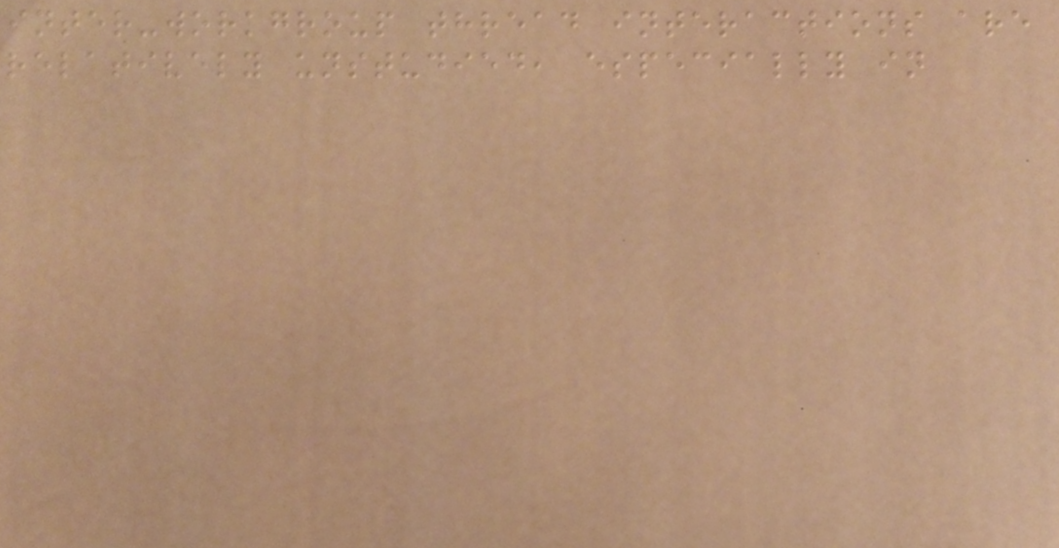inter-workgroup thread interactions are
relatively unstudied, especially in
